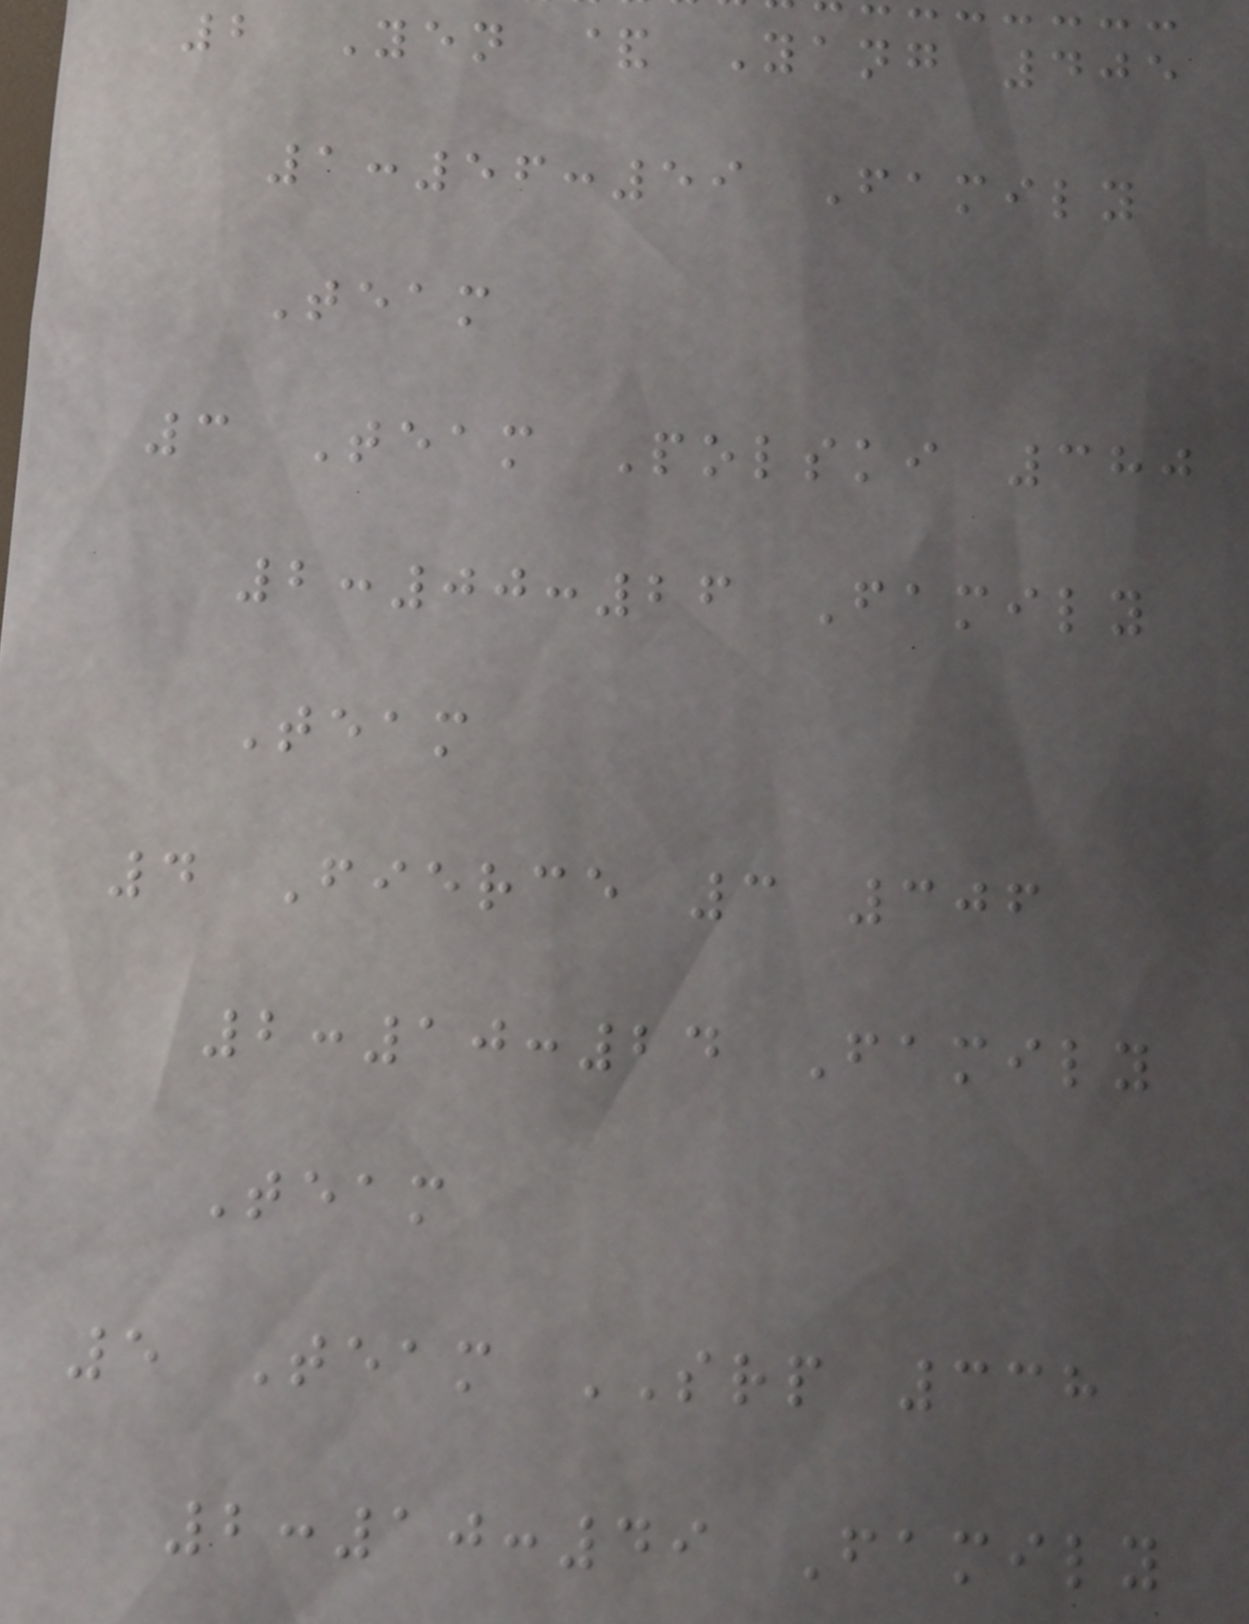2 Yen & Yang 405
1:56:59 Family
Team
3 Team Polski 380
2:00:26 Family
Team
4 Fierce 3 306
2:10:24 Family
Team
5 Team SRP 338
2:10:49 Family
